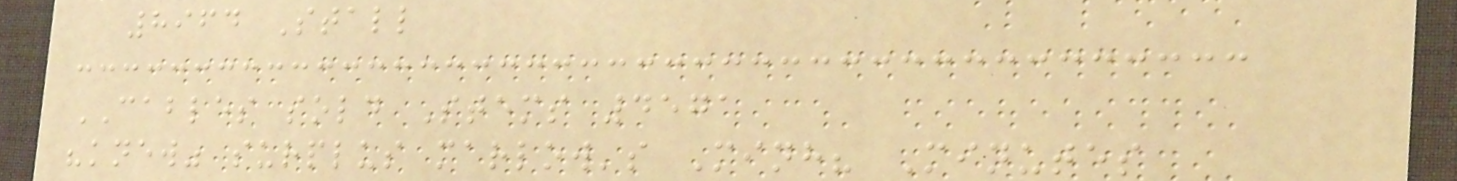8964 Stall
CABLES sold Stems 4571
"knew" surplus marlow's Minh? Minutes
